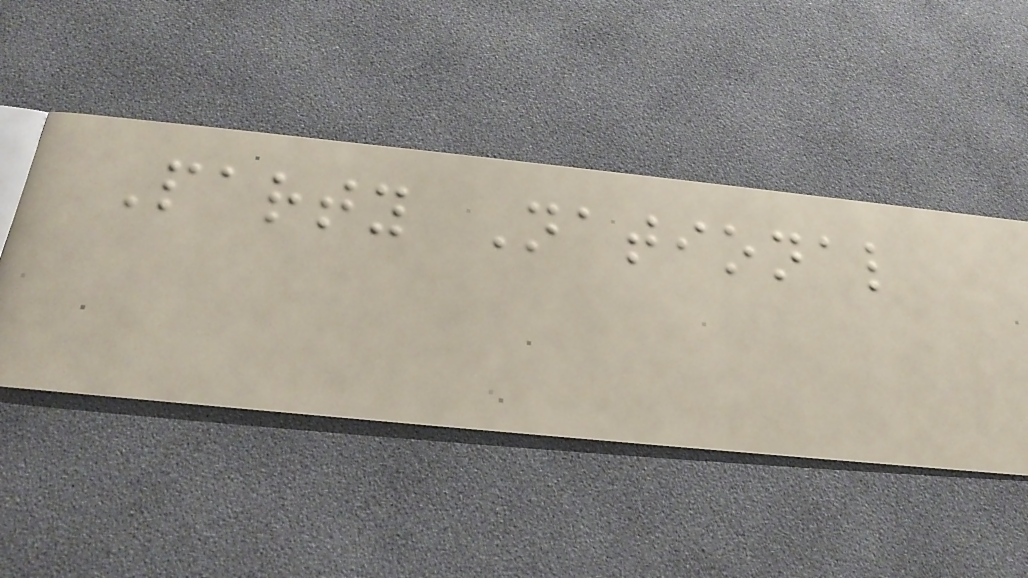Party National
